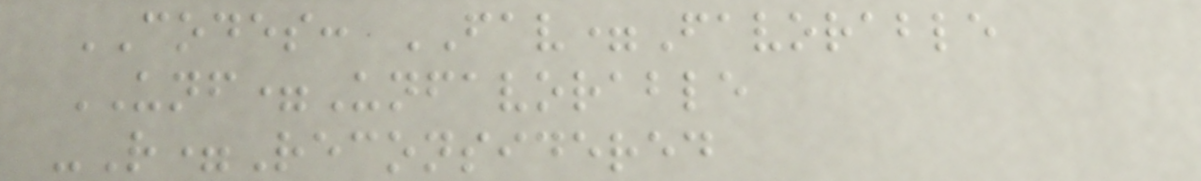CODES: FAV=Favorable
UNF=Unfavorable
-R=Reconsidered
